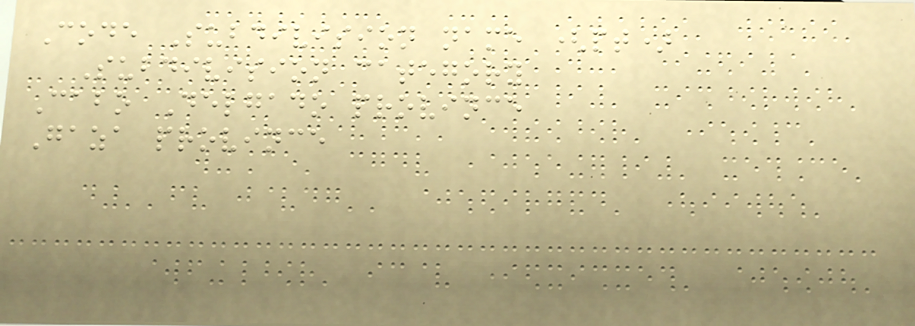Code Subdivision name (pt)
Subdivision category
Cabo Delgado province
Gaza province
